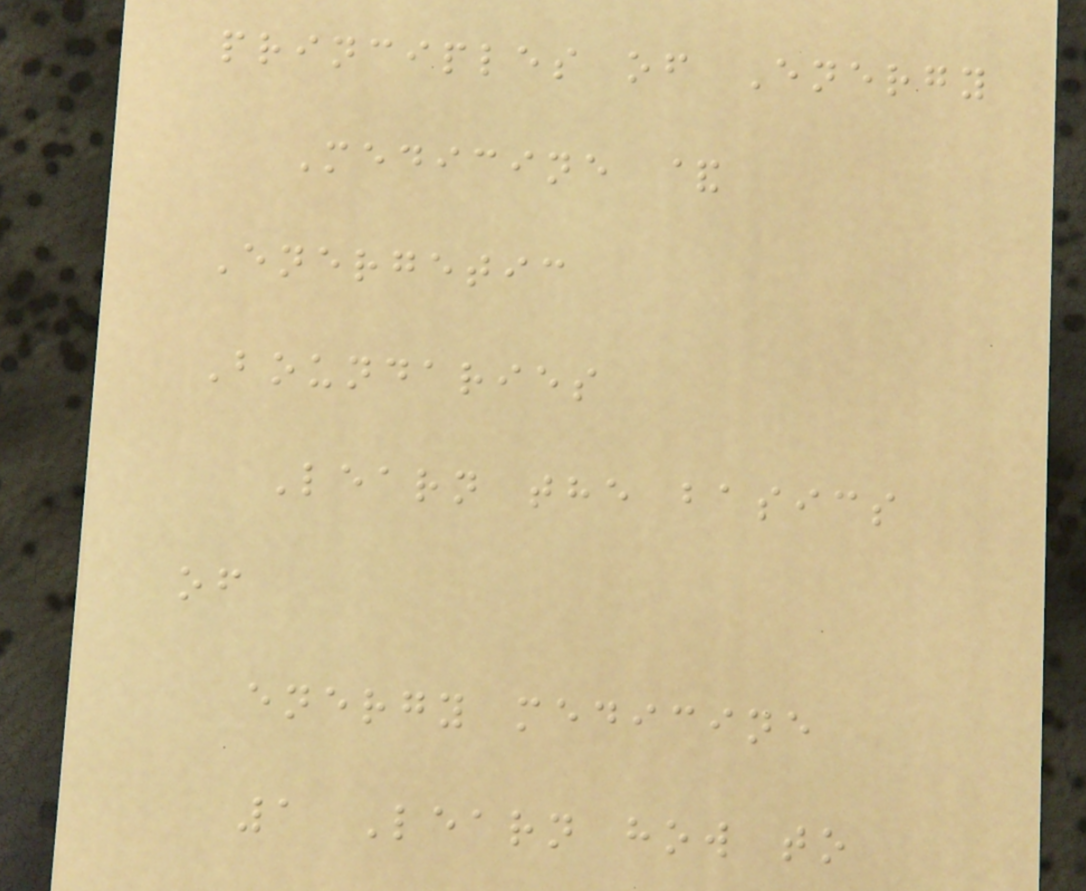principles of Energy
Medicine &
Energetic
Boundaries
Learn the basics
of
energy medicine
1 Learn how to
